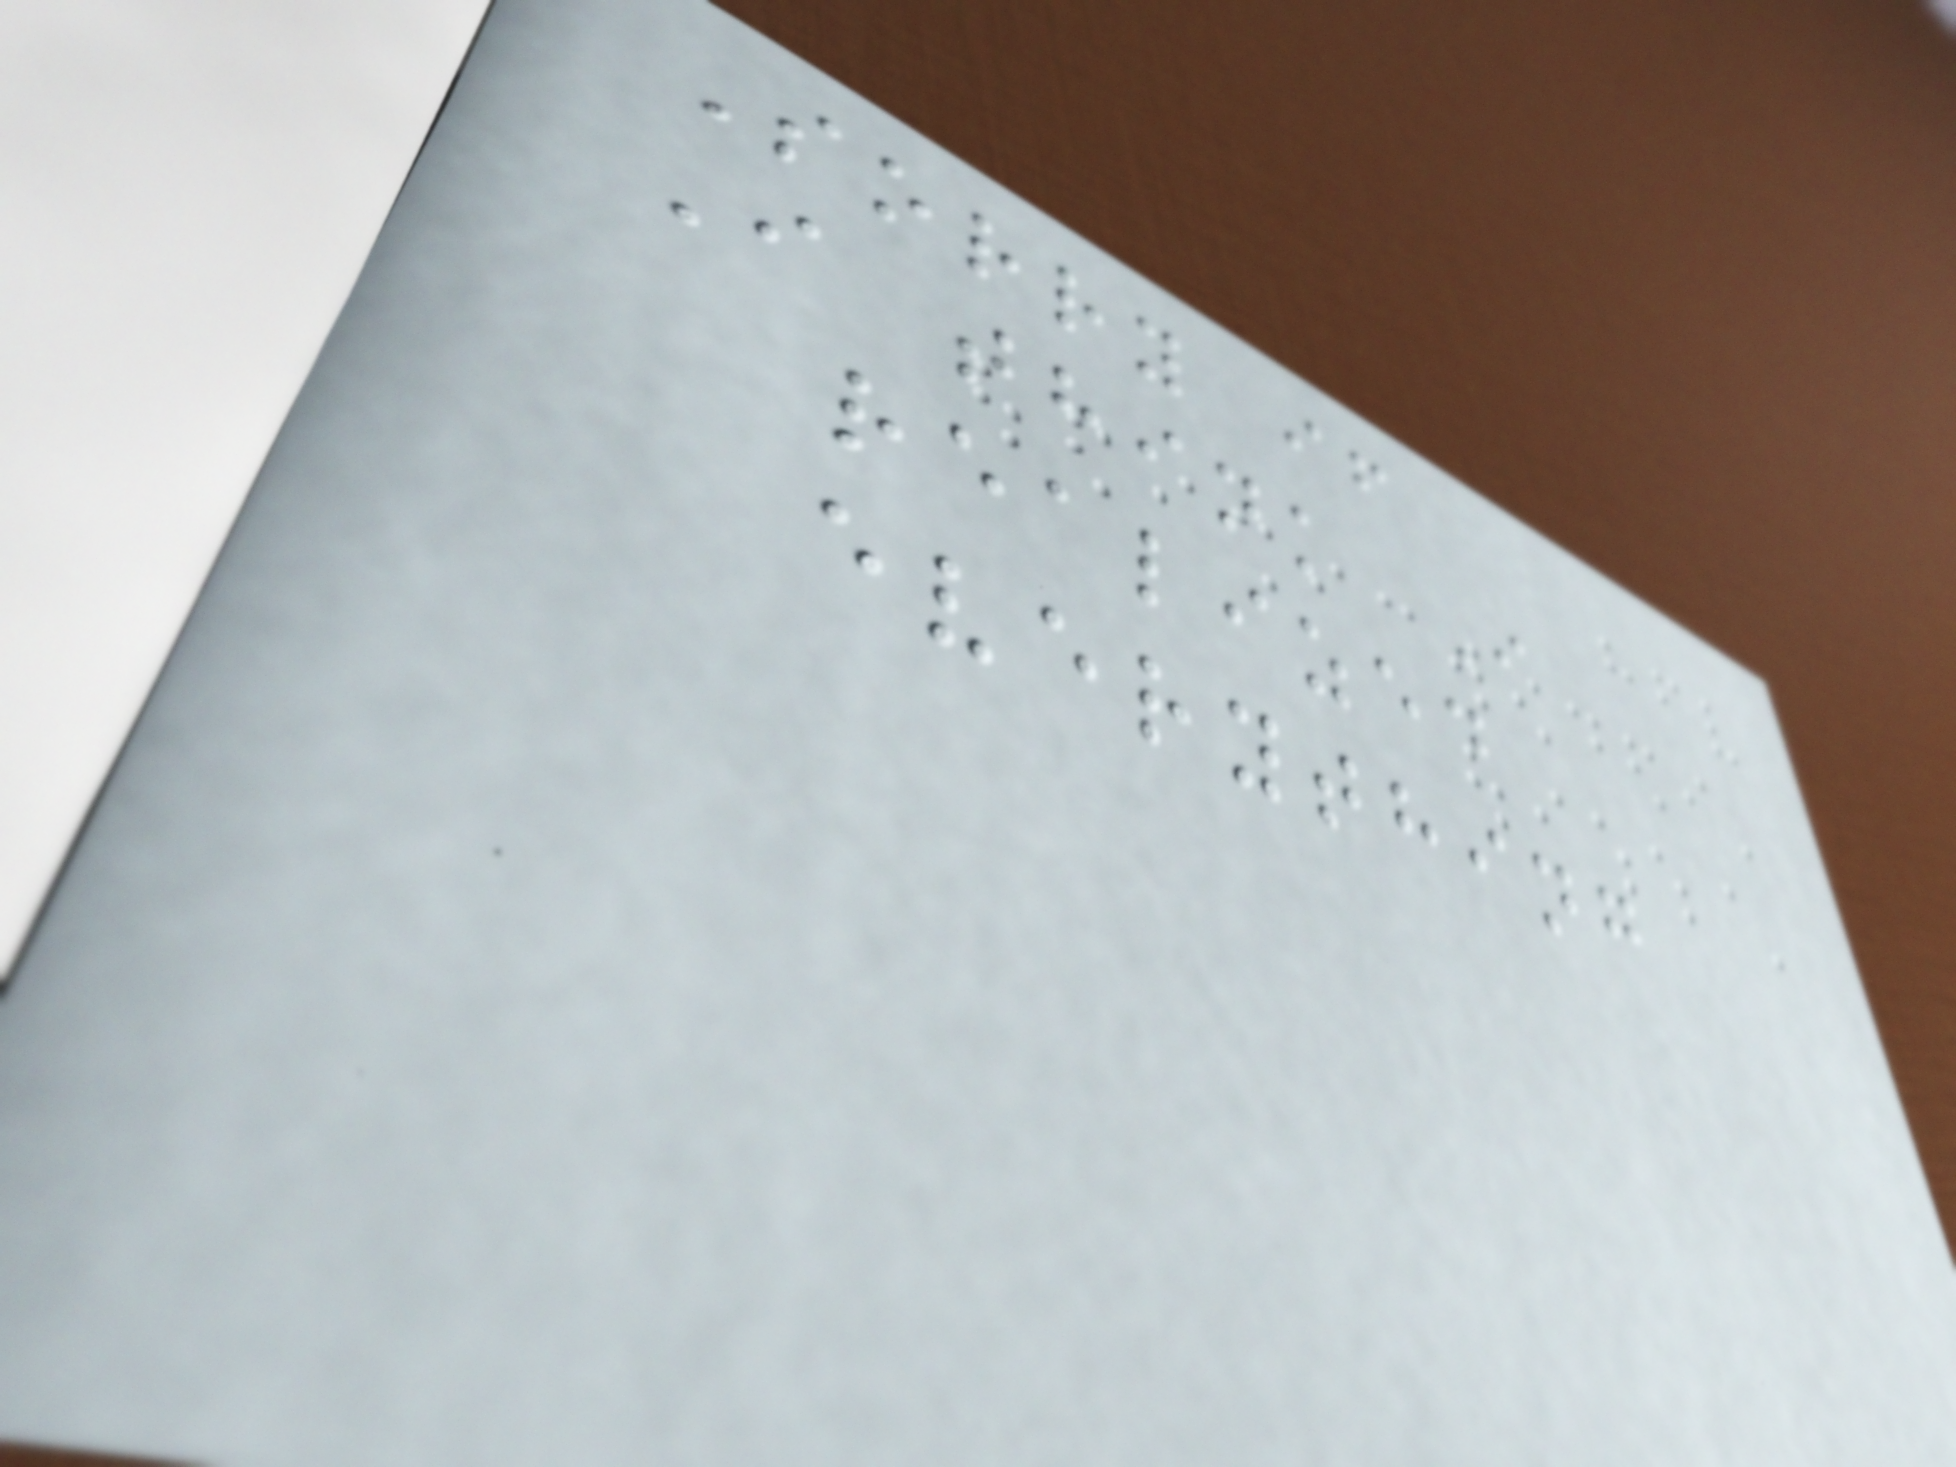Sorry if
I think I
realized
everything
